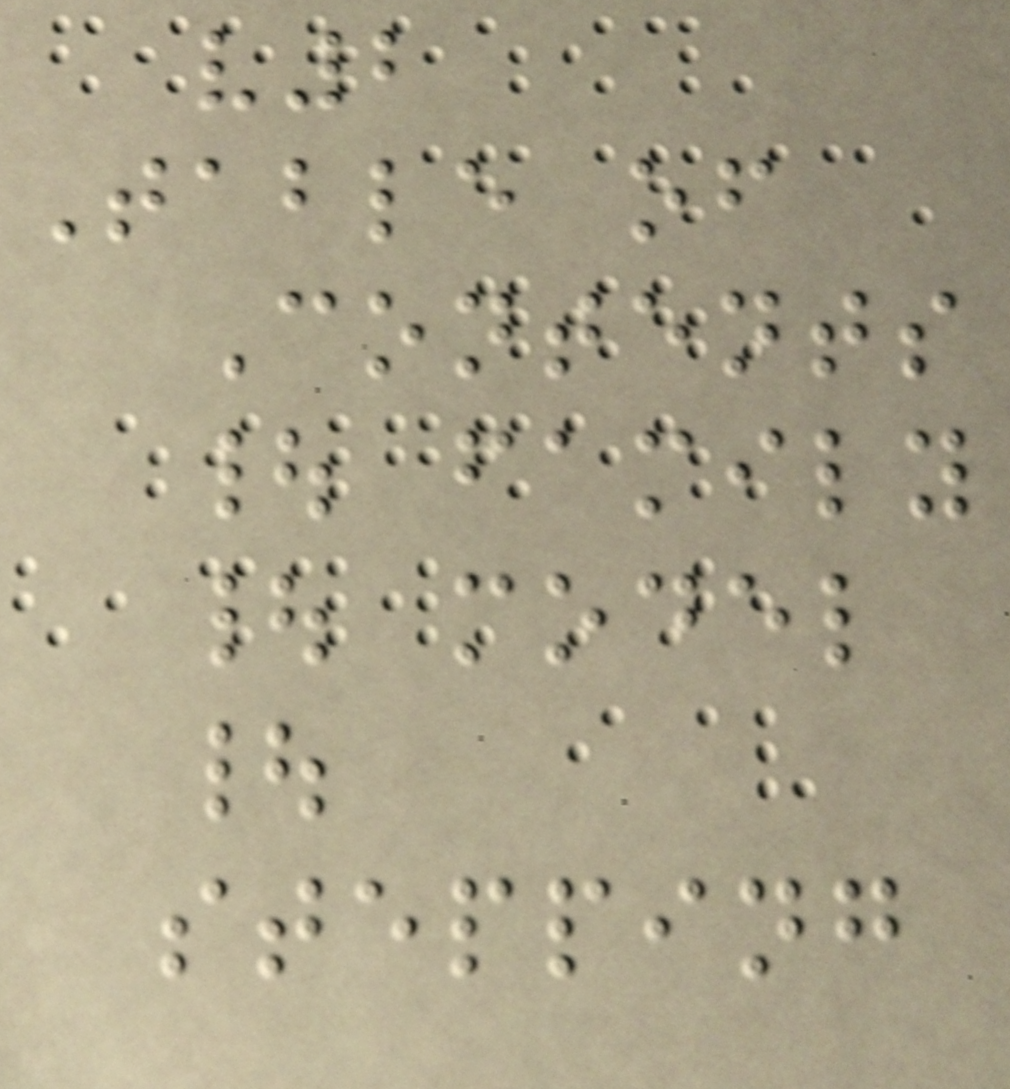v2
Table of
Contents
| family
| model
|
stepping
